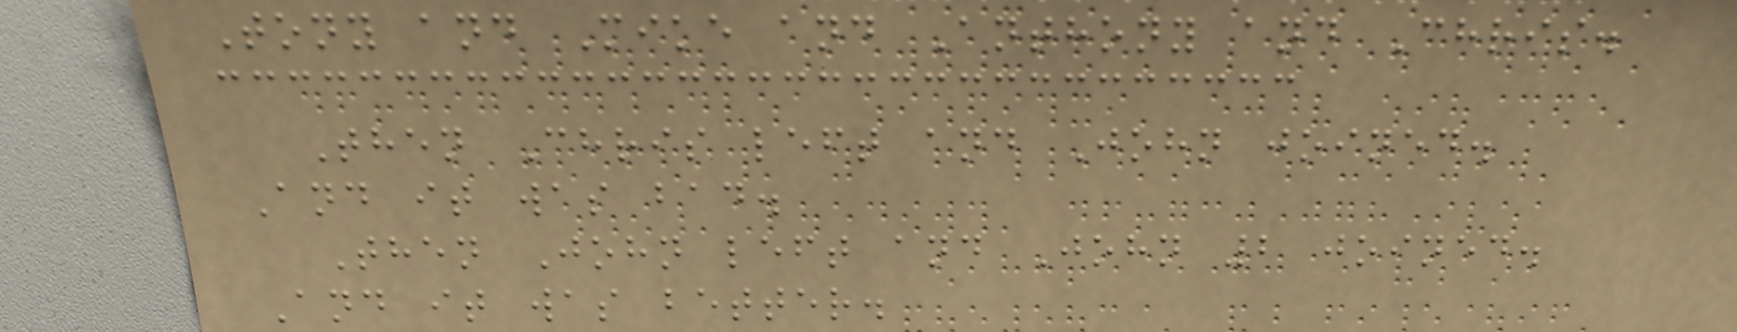Tony and Mike and Anthony and Chris.
Then Chris left and John joined.
And it was bad.
Then John left and John 2 joined.
And it was better.
